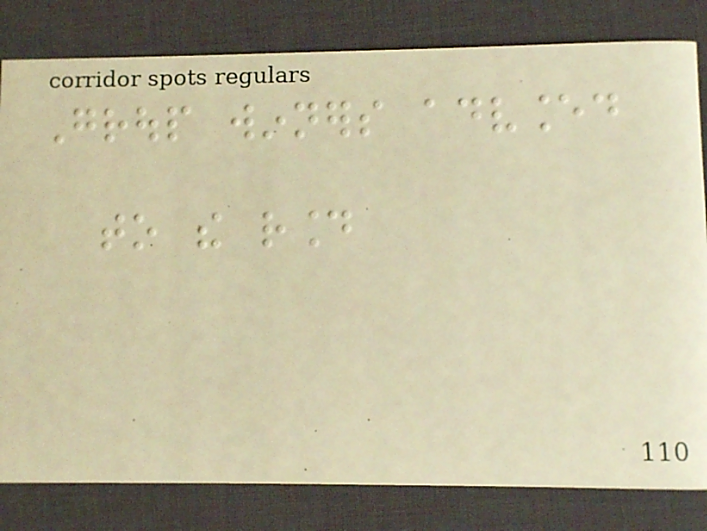Group winners advanced
to the round
